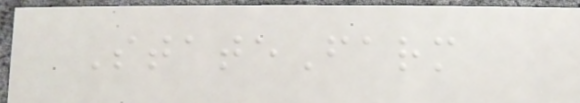StateFarm
